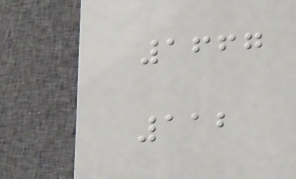1667
112
